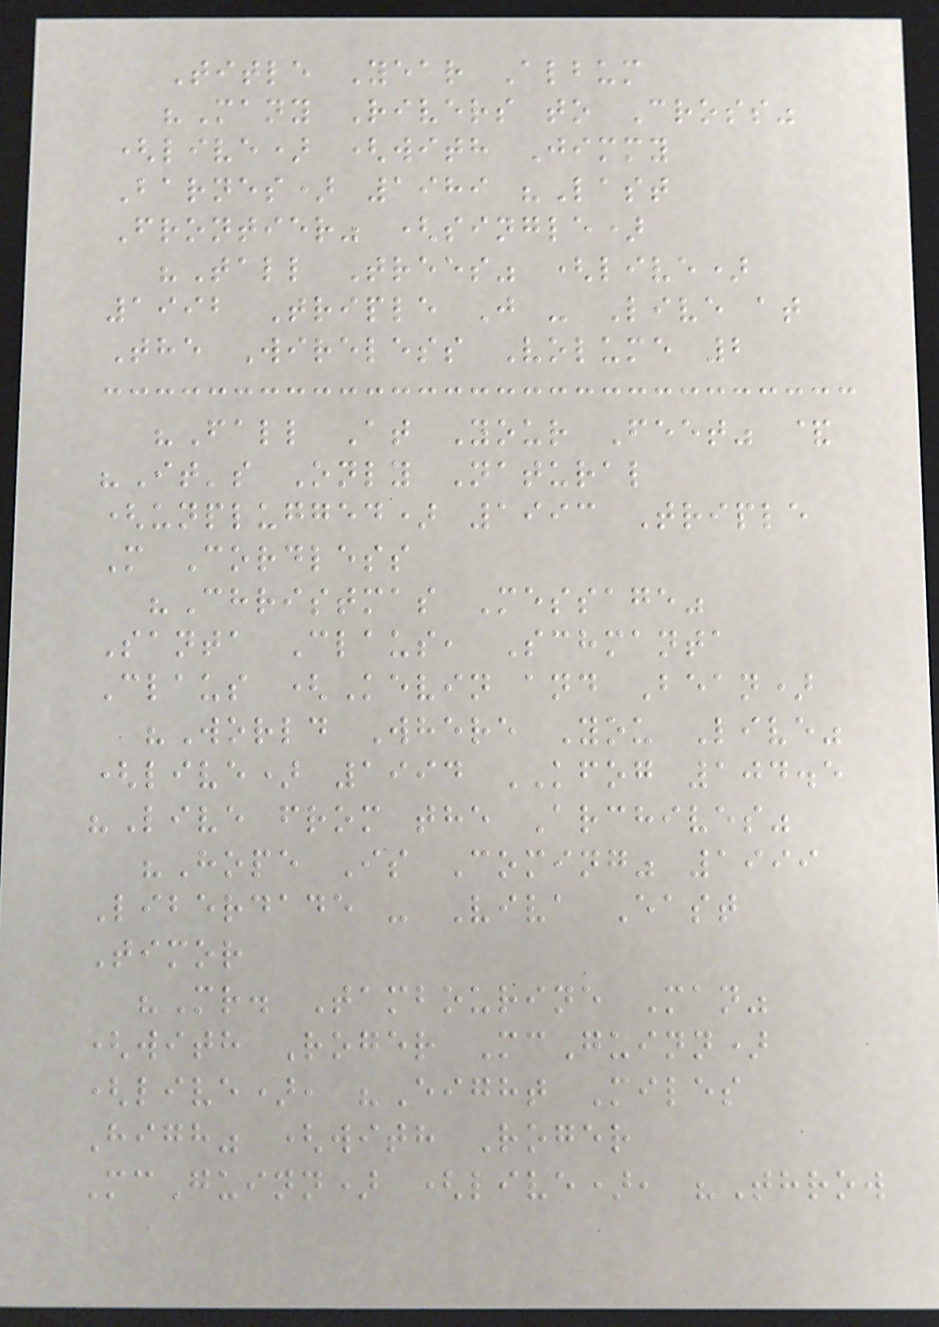Title Year Album
"Many Rivers to Cross"
(live) (with Jimmy
Barnes) 1989 "Last
Frontier" (single)
"Tall Trees" (live)
1992 Triple J - Live at
The Wireless Volume 2
"Fall At Your Feet" &
"It's Only Natural
(unplugged) 1993 Triple
M Cordless
"Christmas Message"
Santa Claus, Schmanta
Claus (Kevin and Bean)
"World Where You Live"
(live) 1994 KFOG 104.5
"Live from the Archives"
"Hope Is Coming" 1999
Liberdade - Viva East
Timor
"Mr. Tambourine Man"
(with Roger McGuinn)
(live), "Eight Miles
High" (with Roger
McGuinn) (live), "Throw
